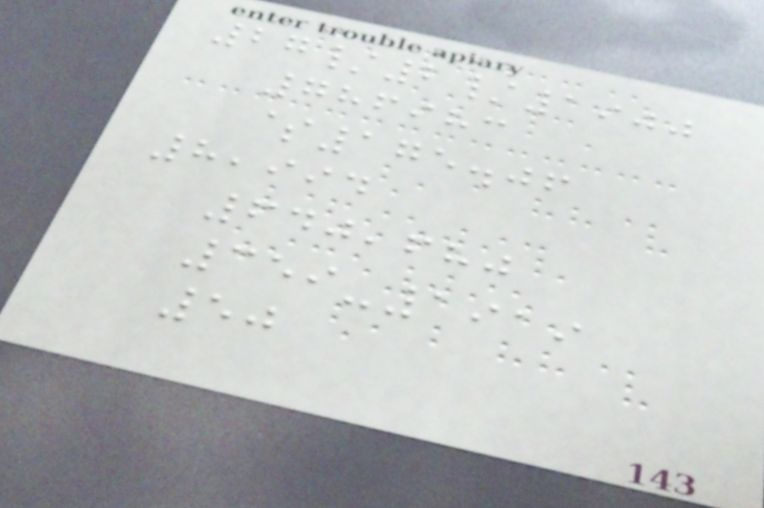27/2/1900
786983
$175.06
8,994
640,680
359-1919
50
